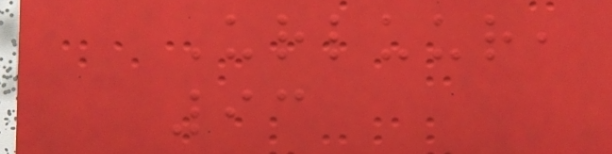Urluur,
93
